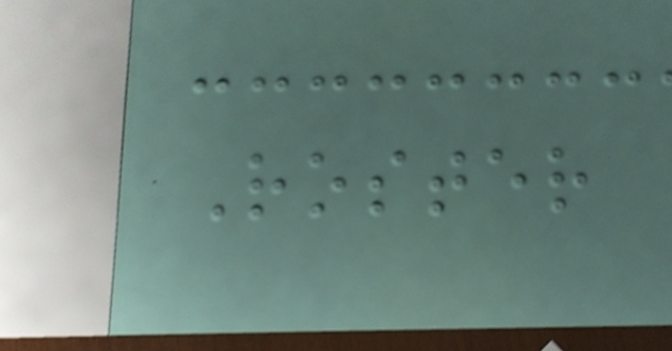Roster
